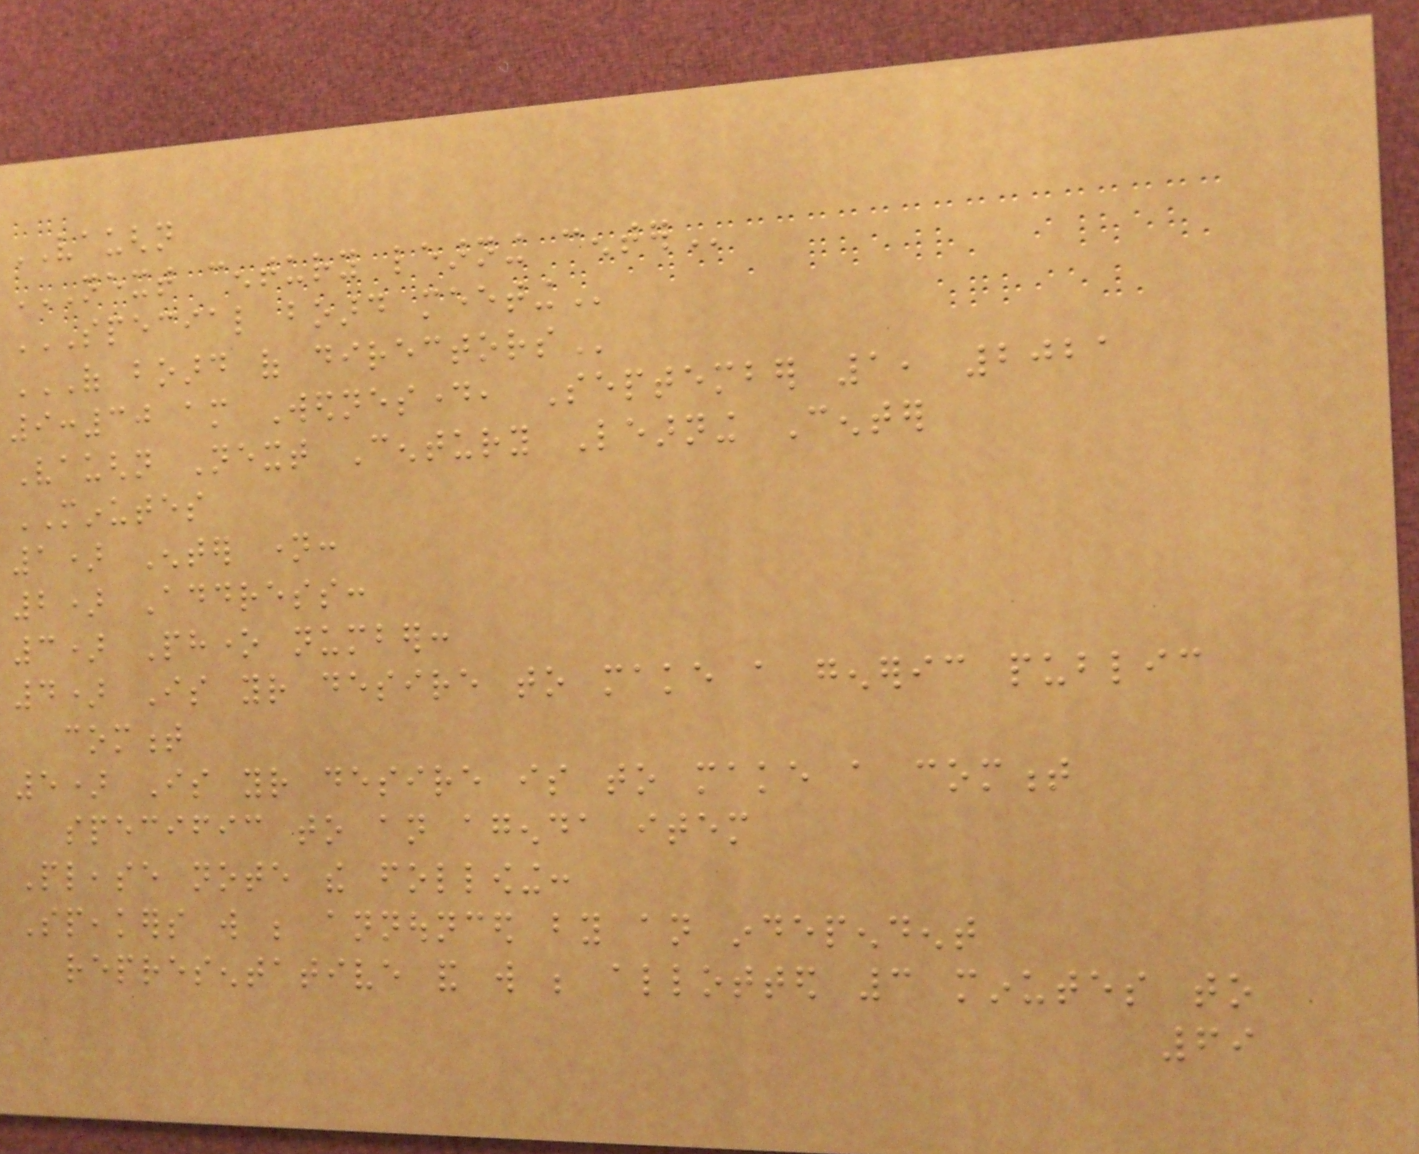VAUGHN
NEXT CENTURY LEARNING CENTER
SPECIAL BOARD MEETING
OF BOARD OF DIRECTORS
9:30 am Wednesday, September 1, 2021
Vaughn Next Century Learning Center
MINUTES
1) Enter name:
2) Address:
3) Phone number:
4) Is your desire to make a generic public
comment
5) Is your desire is to make a comment
specific to an agenda item
Please note the following:
Speakers will be announced by an independent
representative and will be allotted 3 minutes to
69
